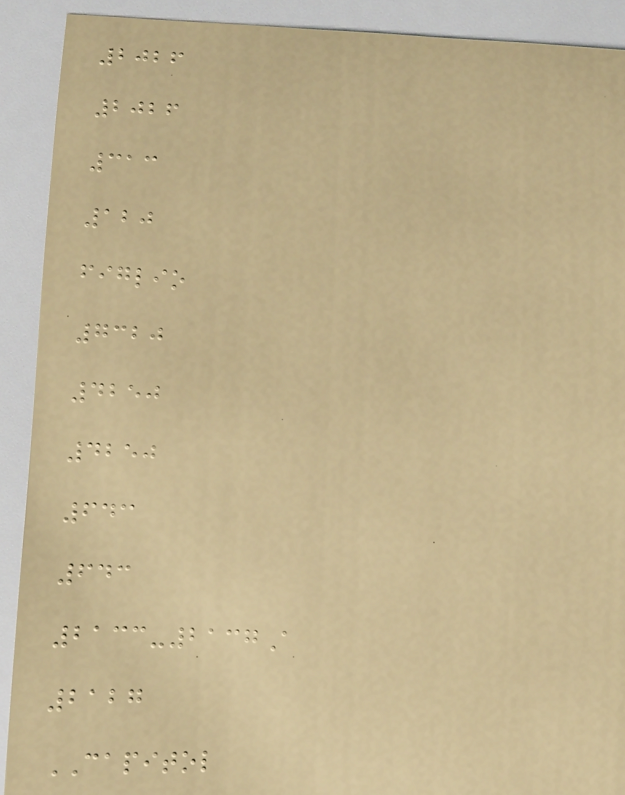2026
2026
313
120
figlio
7320
4250
4250
643
643
2133-2137A
2127
CAPITOL
